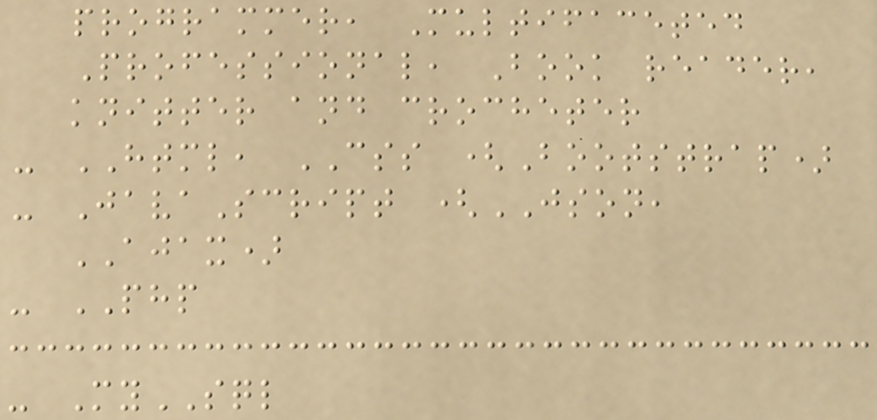programmer, Multifaceted
Professional, Book reader,
knitter and crocheter
- HTML, CSS (Bootstrap)
- JavaScript (JSON,
AJAX)
- PHP
- MySQL
